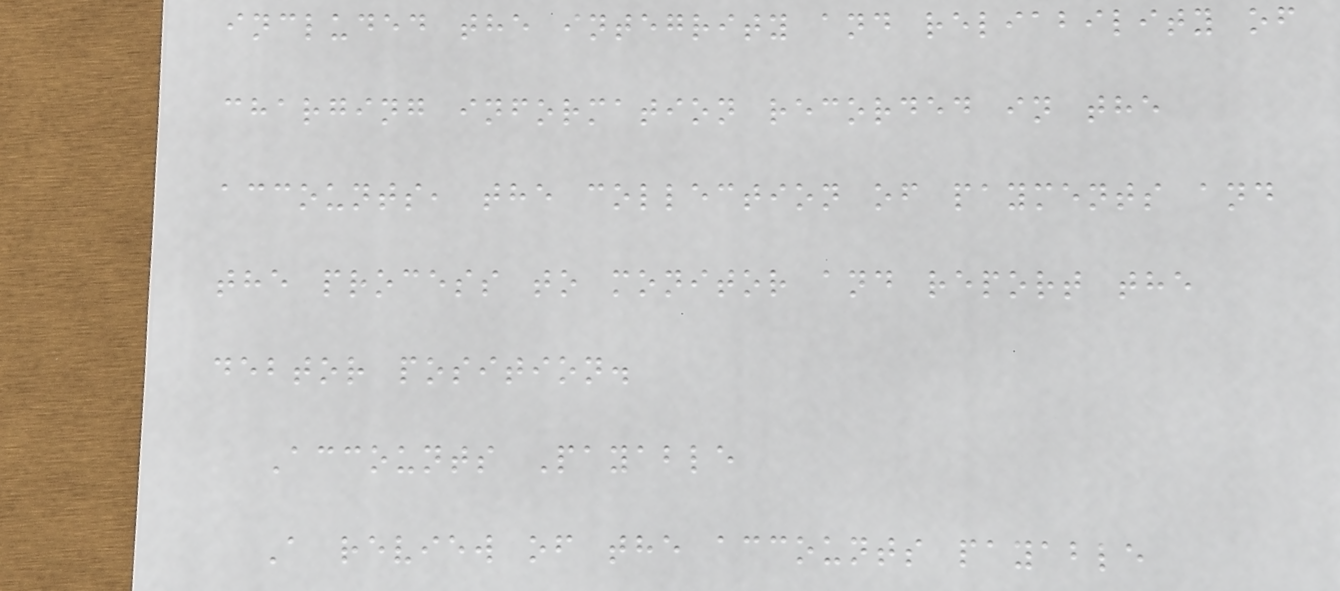included the integrity and reliability of
charging information recorded in the
accounts, the collection of payments and
the process to monitor and report the
debtor position.
Accounts Payable
A review of the accounts payable
